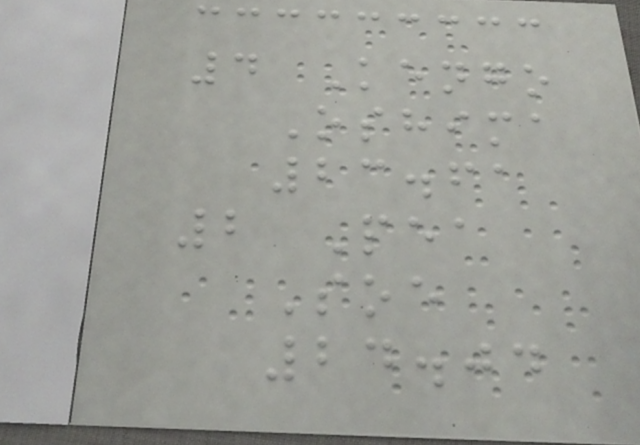4 Kengo
Oshima
23.61
2 Pea
Soe
24.04
